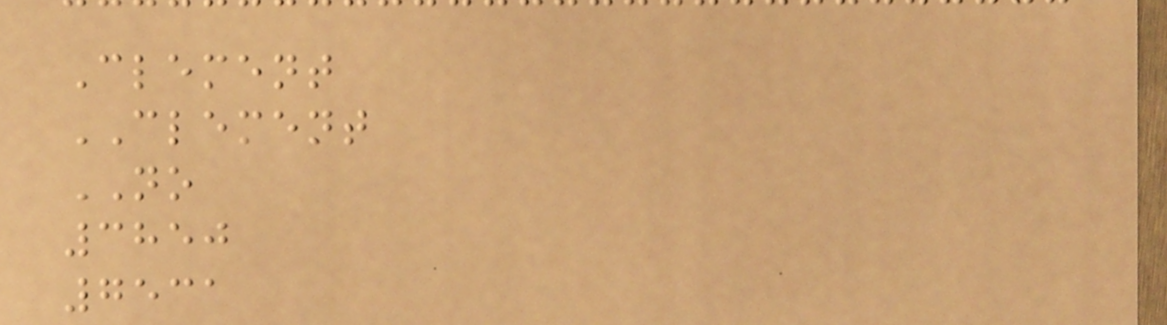Clement
CLEMENT
NO
3850
7531
